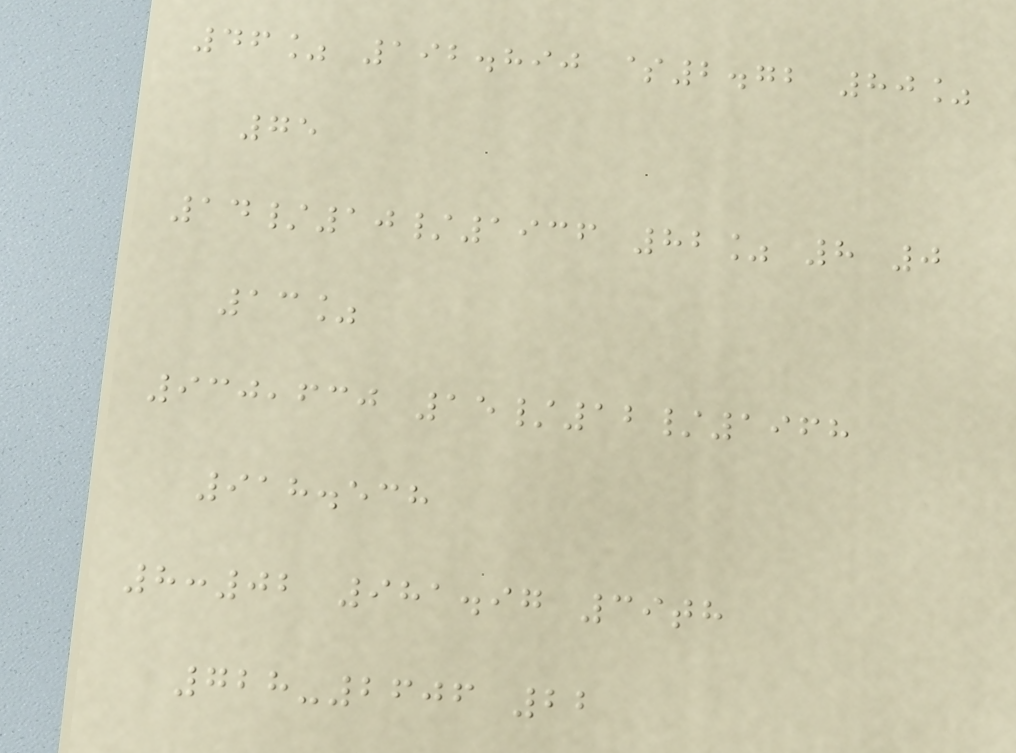46% 192.890 $2.72 80%
75
14/10/1936 82% 8 0
13%
930,630 15/12/1968
918.538
8:02 981.97 39th
728-2606 22
